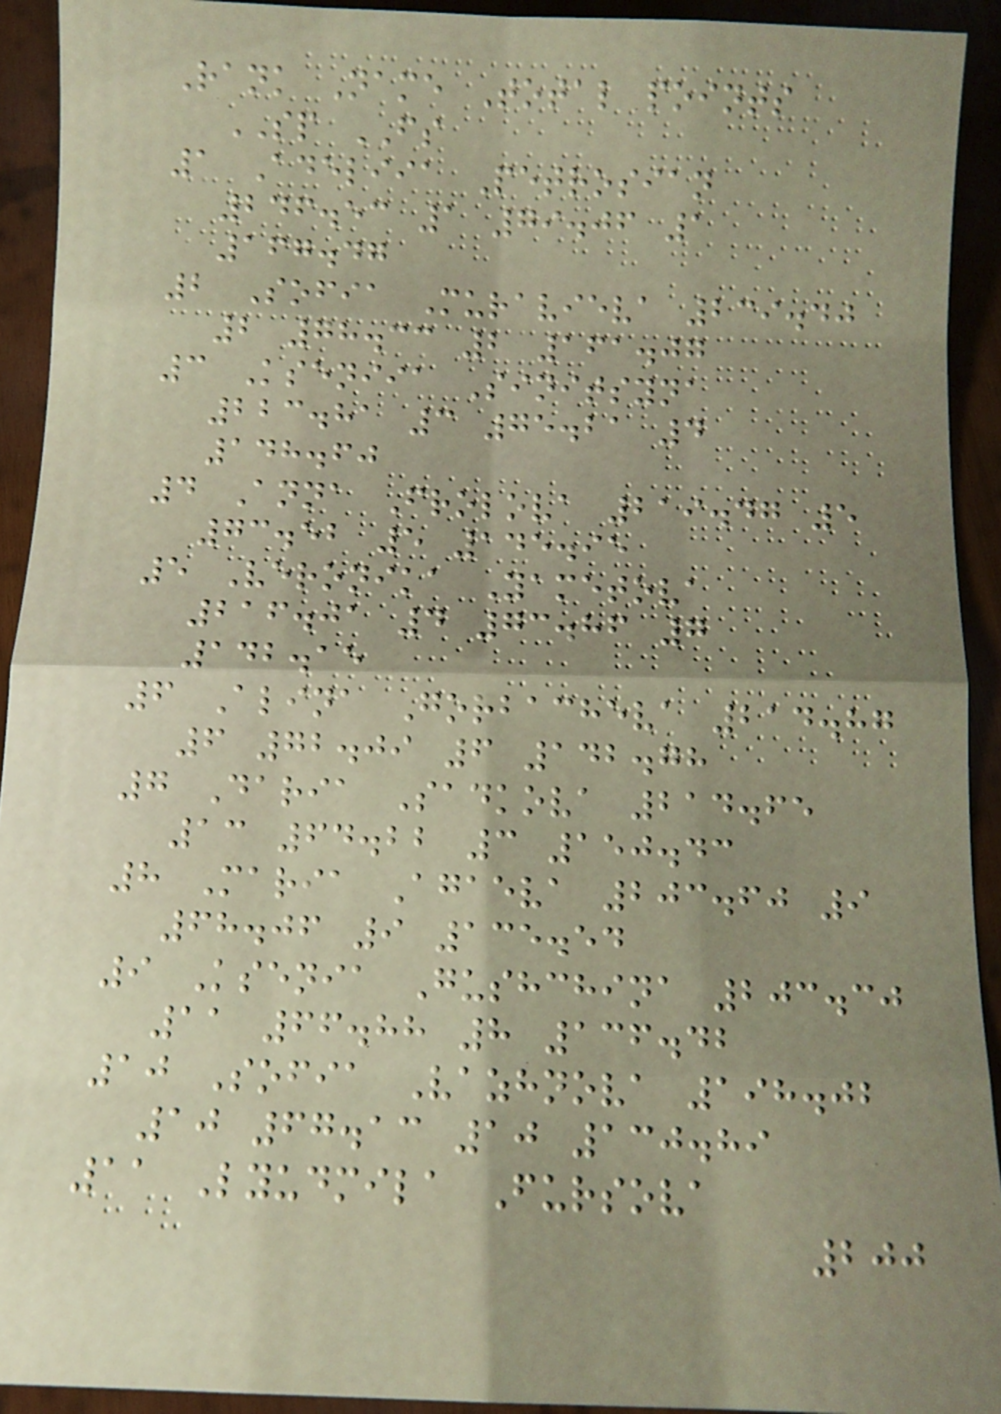Rank Name Total points
SP FS
1 Adeliia Petrosian
246.53 1 79.06 1
167.47
2 Sofia Muravieva 239.40
2 78.33 2 161.07
3 Kseniia Sinitsyna
223.81 3 75.21 4
148.60
4 Anna Frolova 219.47 5
73.52 5 145.95
5 Veronika Yametova
216.01 4 73.86 7
142.15
6 Alina Gorbacheva 214.87
6 72.09 6 142.78
7 Daria Sadkova 214.65
13 64.22 3 150.43
8 Maria Agaeva 203.60 9
68.06 9 135.54
9 Ksenia Gushchina 203.30
11 66.88 8 136.42
10 Sofia Vazhnova 198.02
10 67.13 10 130.89
11 Lyudmila Fursova
200
